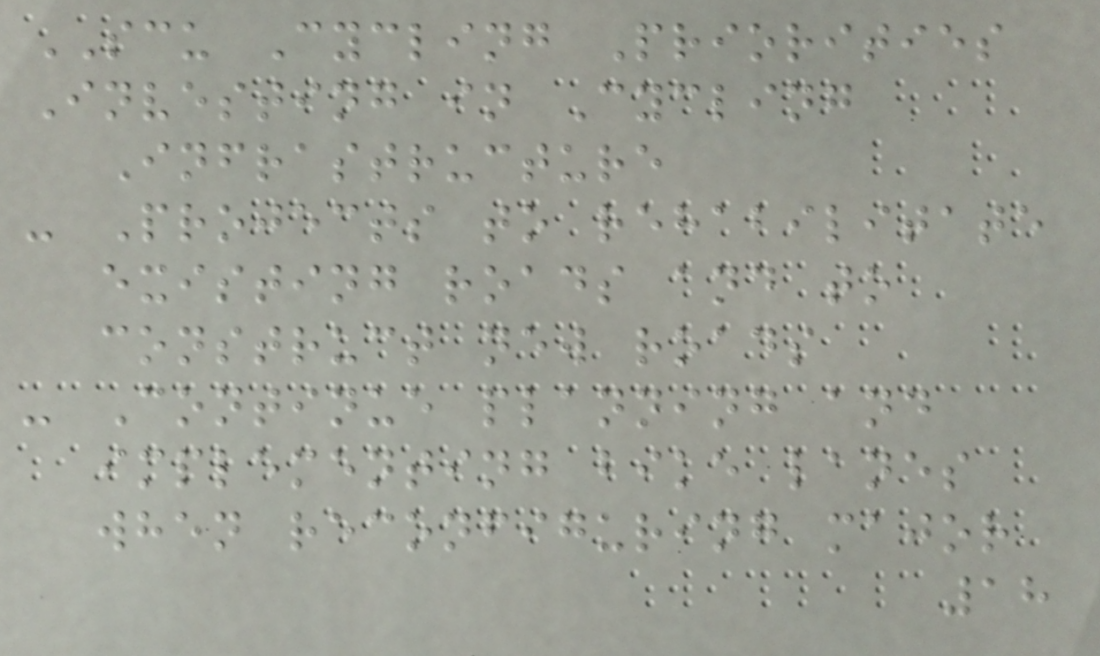SCU Cycling Priorities
Investing in Cycling
Infrastructure
- Projects to rehabilitate
existing roads and to
construct new roads
- Continue planning and
implementing bike lanes
when reconfiguring major
18
